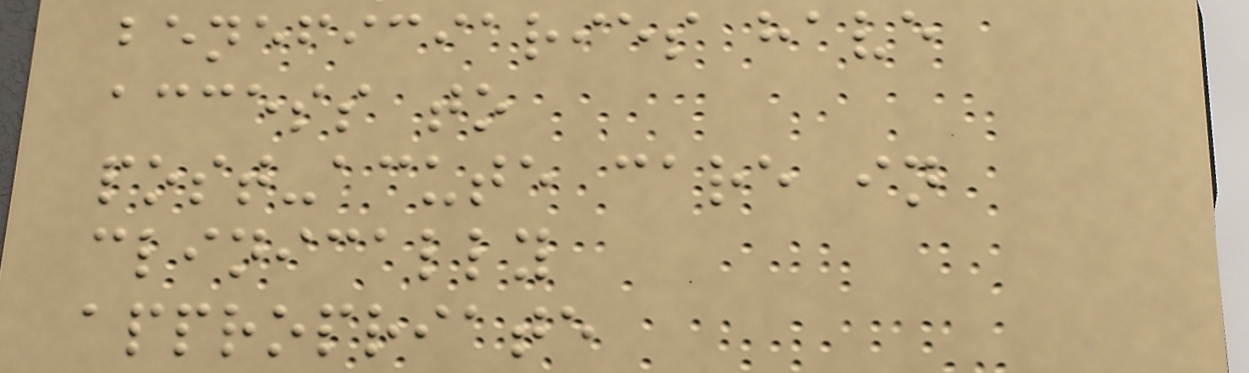beneficiaries have
access to
post-acute care in
clinically
appropriate
